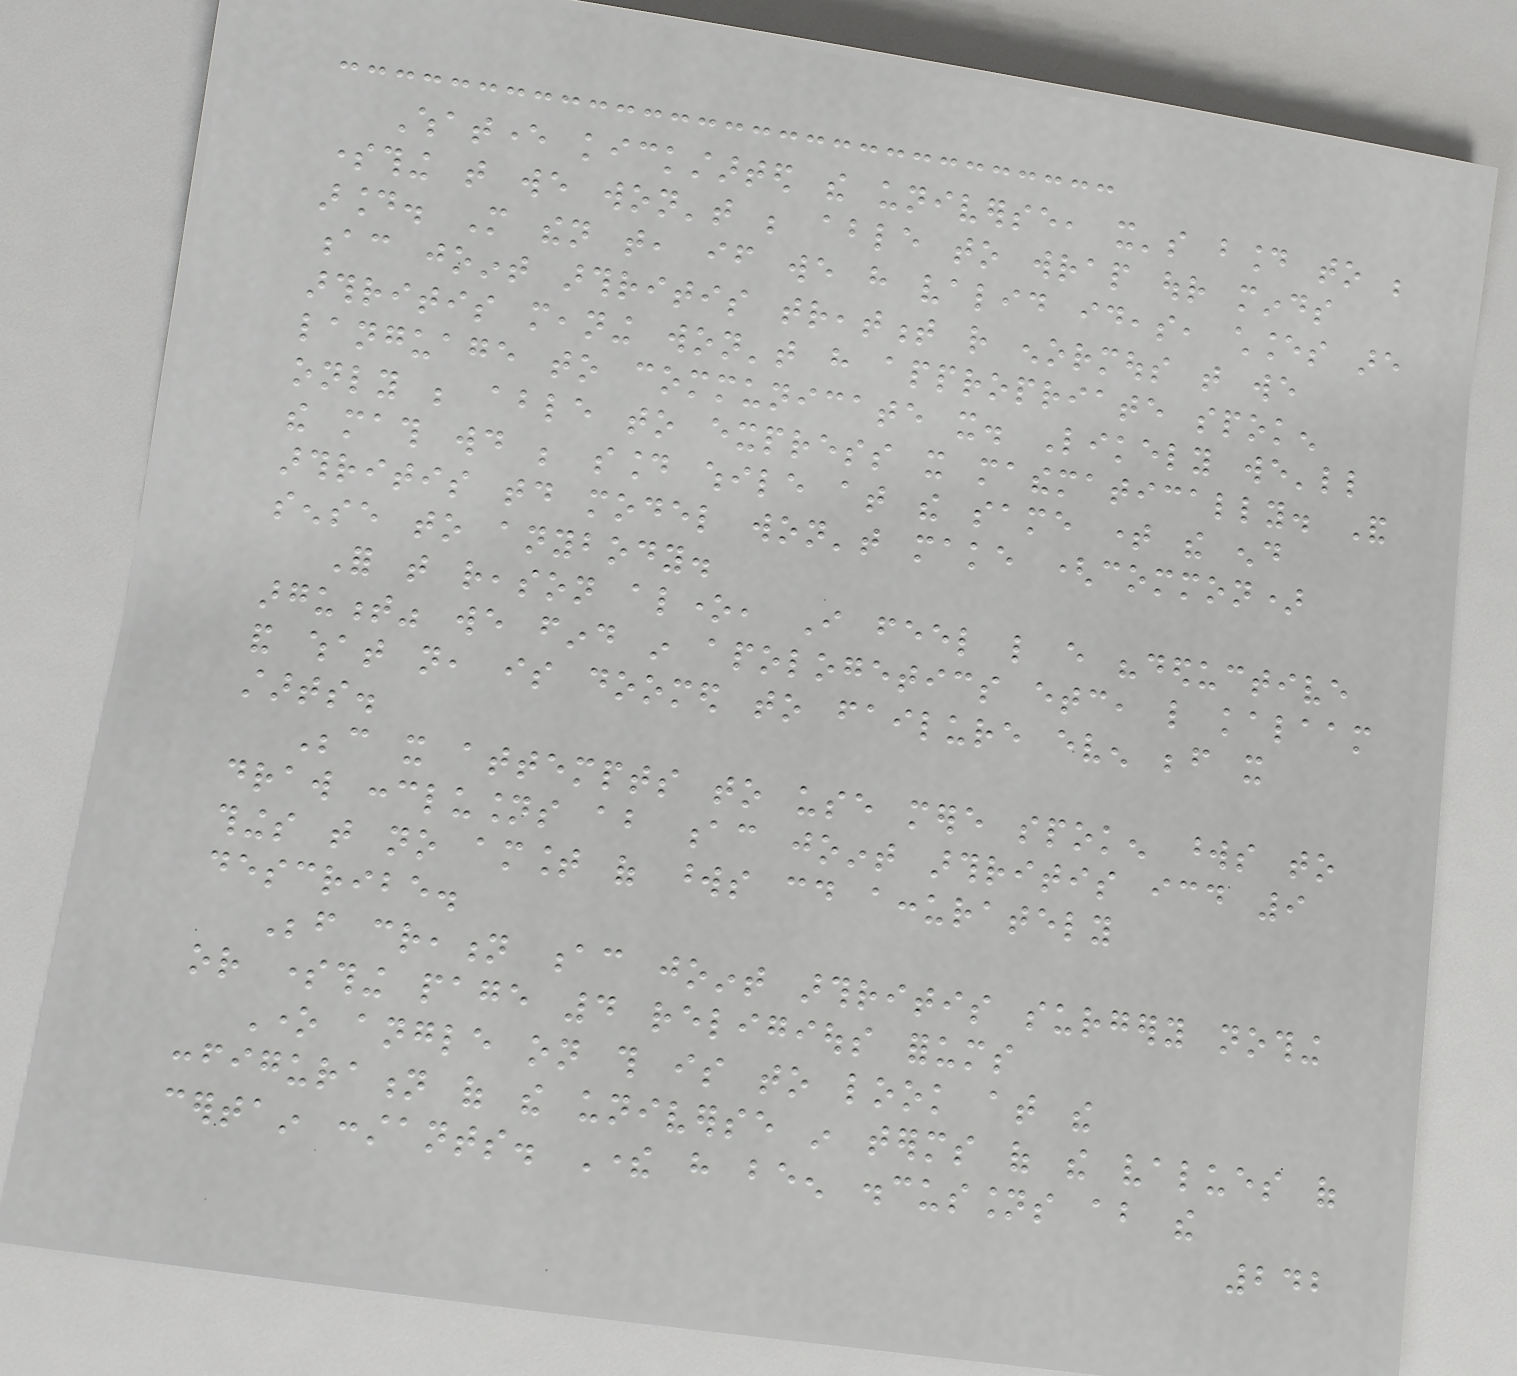Whatever kickstarted the universe, it's bound to be
something that we won't be able to wrap our minds
around. More then that, if we have valid ideas, chances are
ac joint arthritis treatment rather enormous that we
arthritis meaning won't have appropriate spoken
language to communicate it. Likely we'll
only be able to express it mathematically. And
the math would be sound while at the same time the end
arthritis today model won't make (common)
sense to anybody.
For that reason alone, I feel like every "deductive
argument" we find in apologetics etc, like kalaam
and what not, is doomed to failure even before it
starts.
Because it attempts to use mere spoken words to
draw conclusions about ac joint arthritis icd 9
things that no amount of words could accurately
describe.
Before creation ac joint arthritis surgery nothing
or something page 4 religious forums
One angle on this is to look at the
configuration of the universe in terms of the values of
certain constants. There have been discussions about the
242
